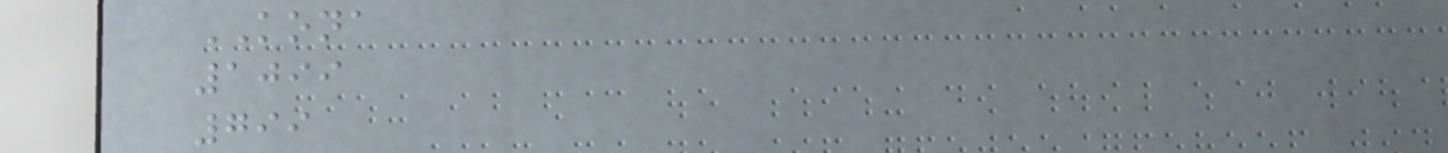KONA
1099
799
